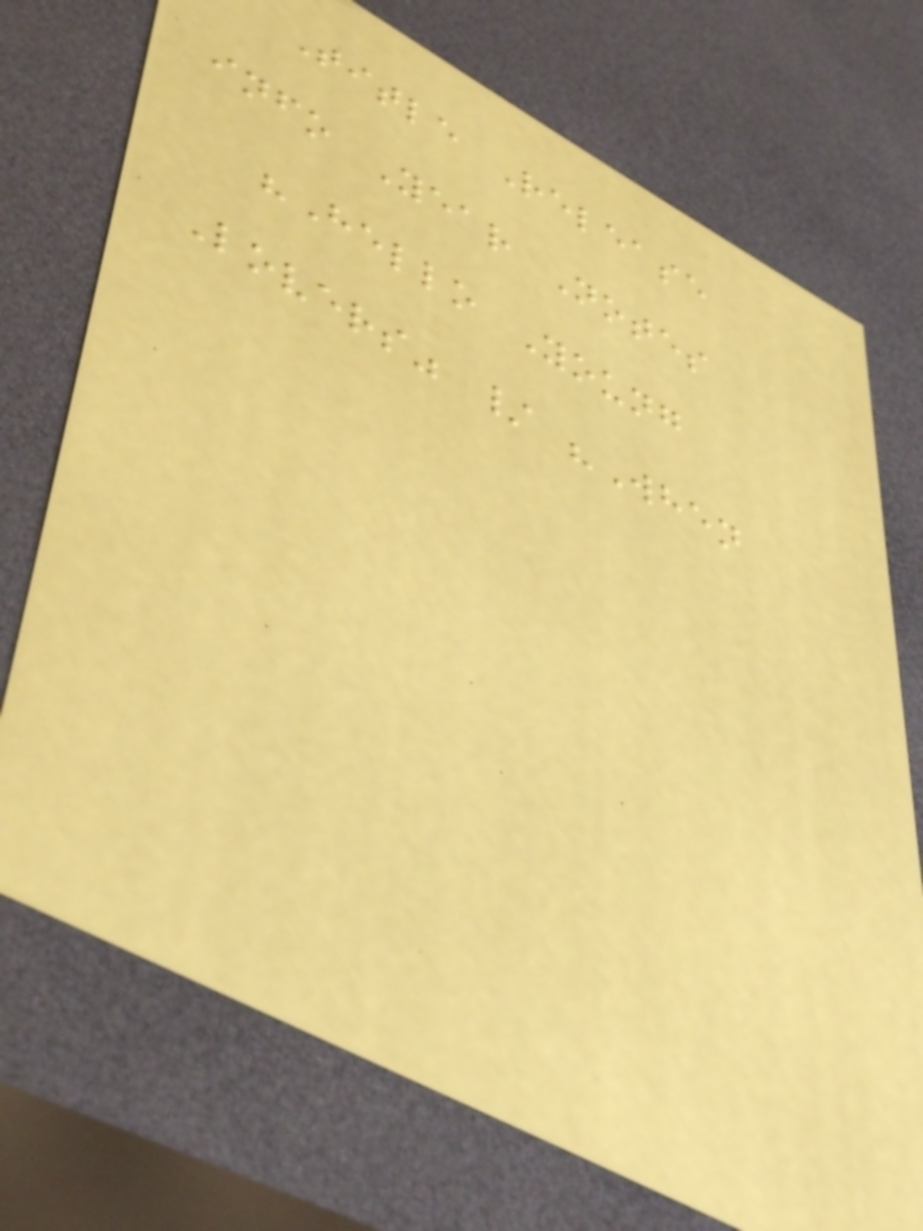Title Release
info Year Notes
"Hello Young
Lovers" / "When
